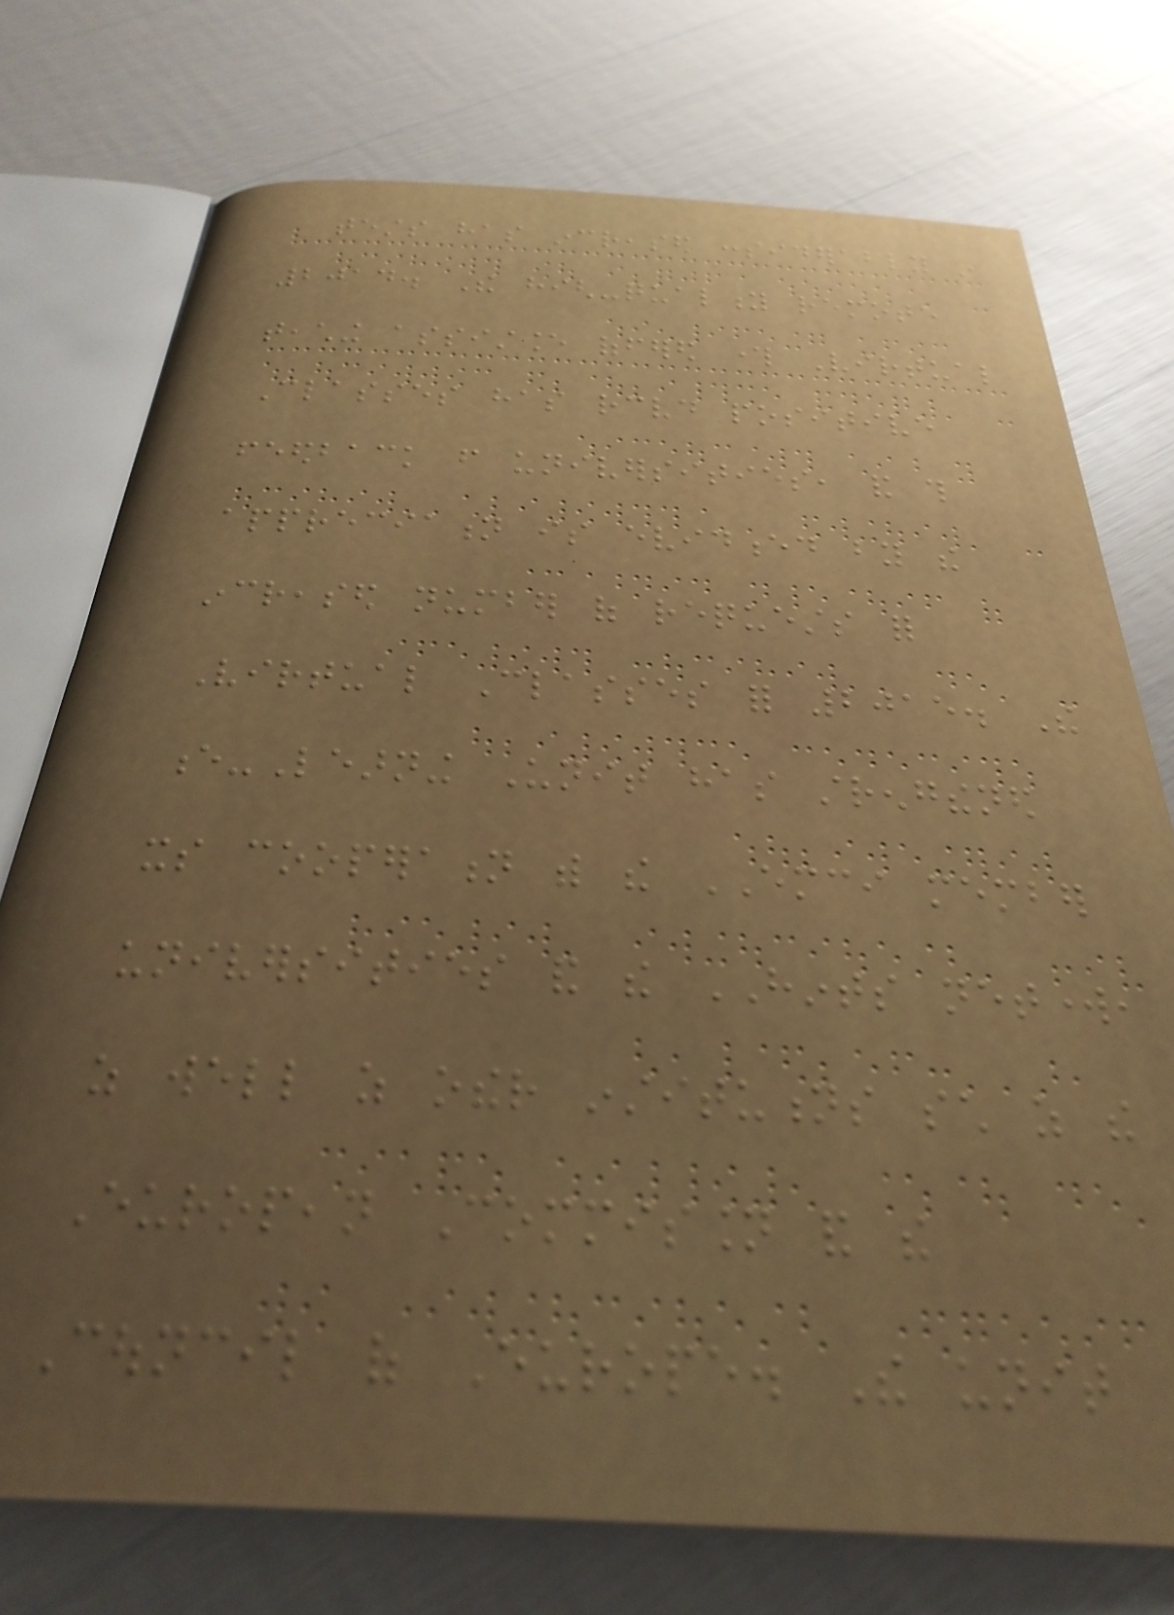tests has increased considerably in
2014. The high-quality remote
teaching assistance offered through Virtual
Classes has received positive
feedback from universities, and this
appreciation is evidenced by the
increased number of requests for
Virtual Classes for 2015. The
e-Learning Unit has strengthened
its cooperation with the EMCI member
universities and the HINTS network,
as well as other institutions such as the
European Commission and the
Council of Europe. The unit
